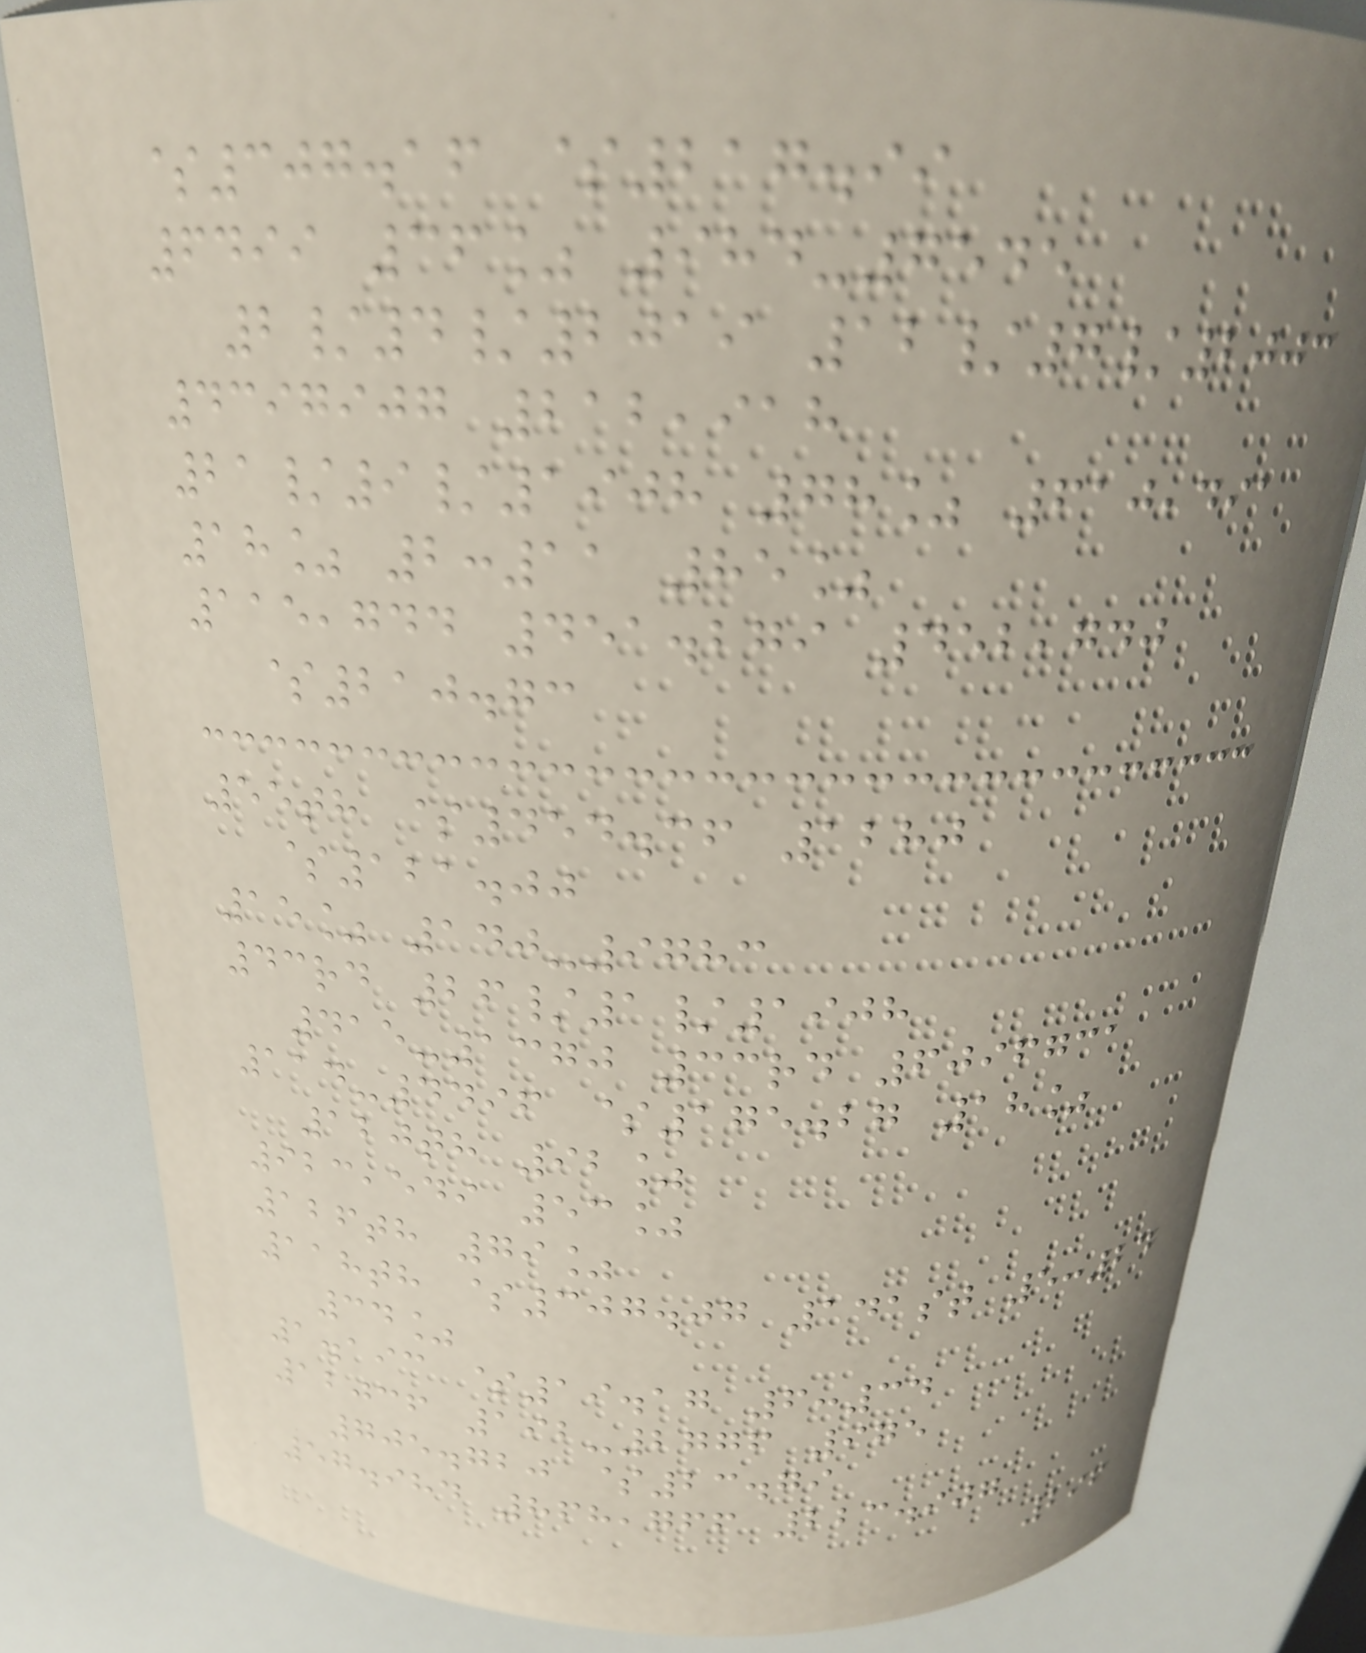$307.16 $217.99
6499 36% 984-7545
2/4/2019 12/7/2003
4397907 212,918
21/9/1908 78% 610,491
18% 2:11 85%
115,744 451.279 452,740
$210.73
55th $454.36 1280
$121.00
15% 140-9783
43rd 26/1/1908
415-1370 33rd 6096731
114-4496 $175.27 18%
120th 92%
923,549 53%
126th 79%
118th $307.07 141st 5:24
34%
1.193 $19.17 6:34
12036 192-2776 975
705.720 $23.79
57.984 868,766 223.907
296
